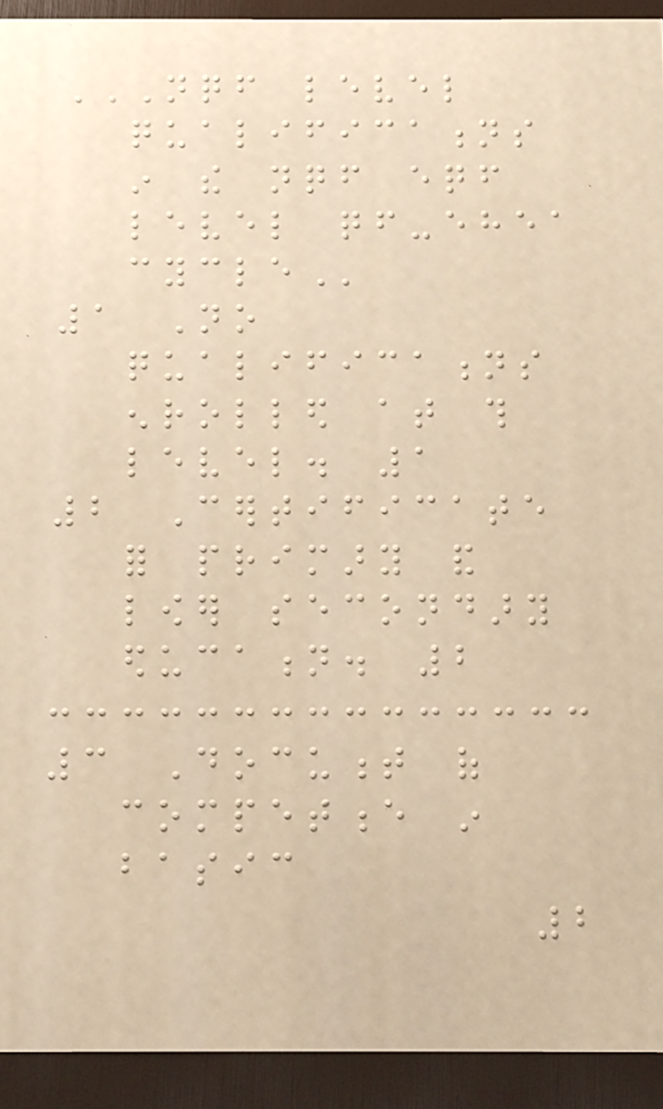NQF LEVEL
QUALIFICATIONS
IN THE NQF EQF
LEVEL QF-EHEA
CYCLE
1 No
qualifications
enrolled at this
level. 1
2 Certificate
for primary and
lower secondary
education. 2
3 Document of
competence in
basic
2
